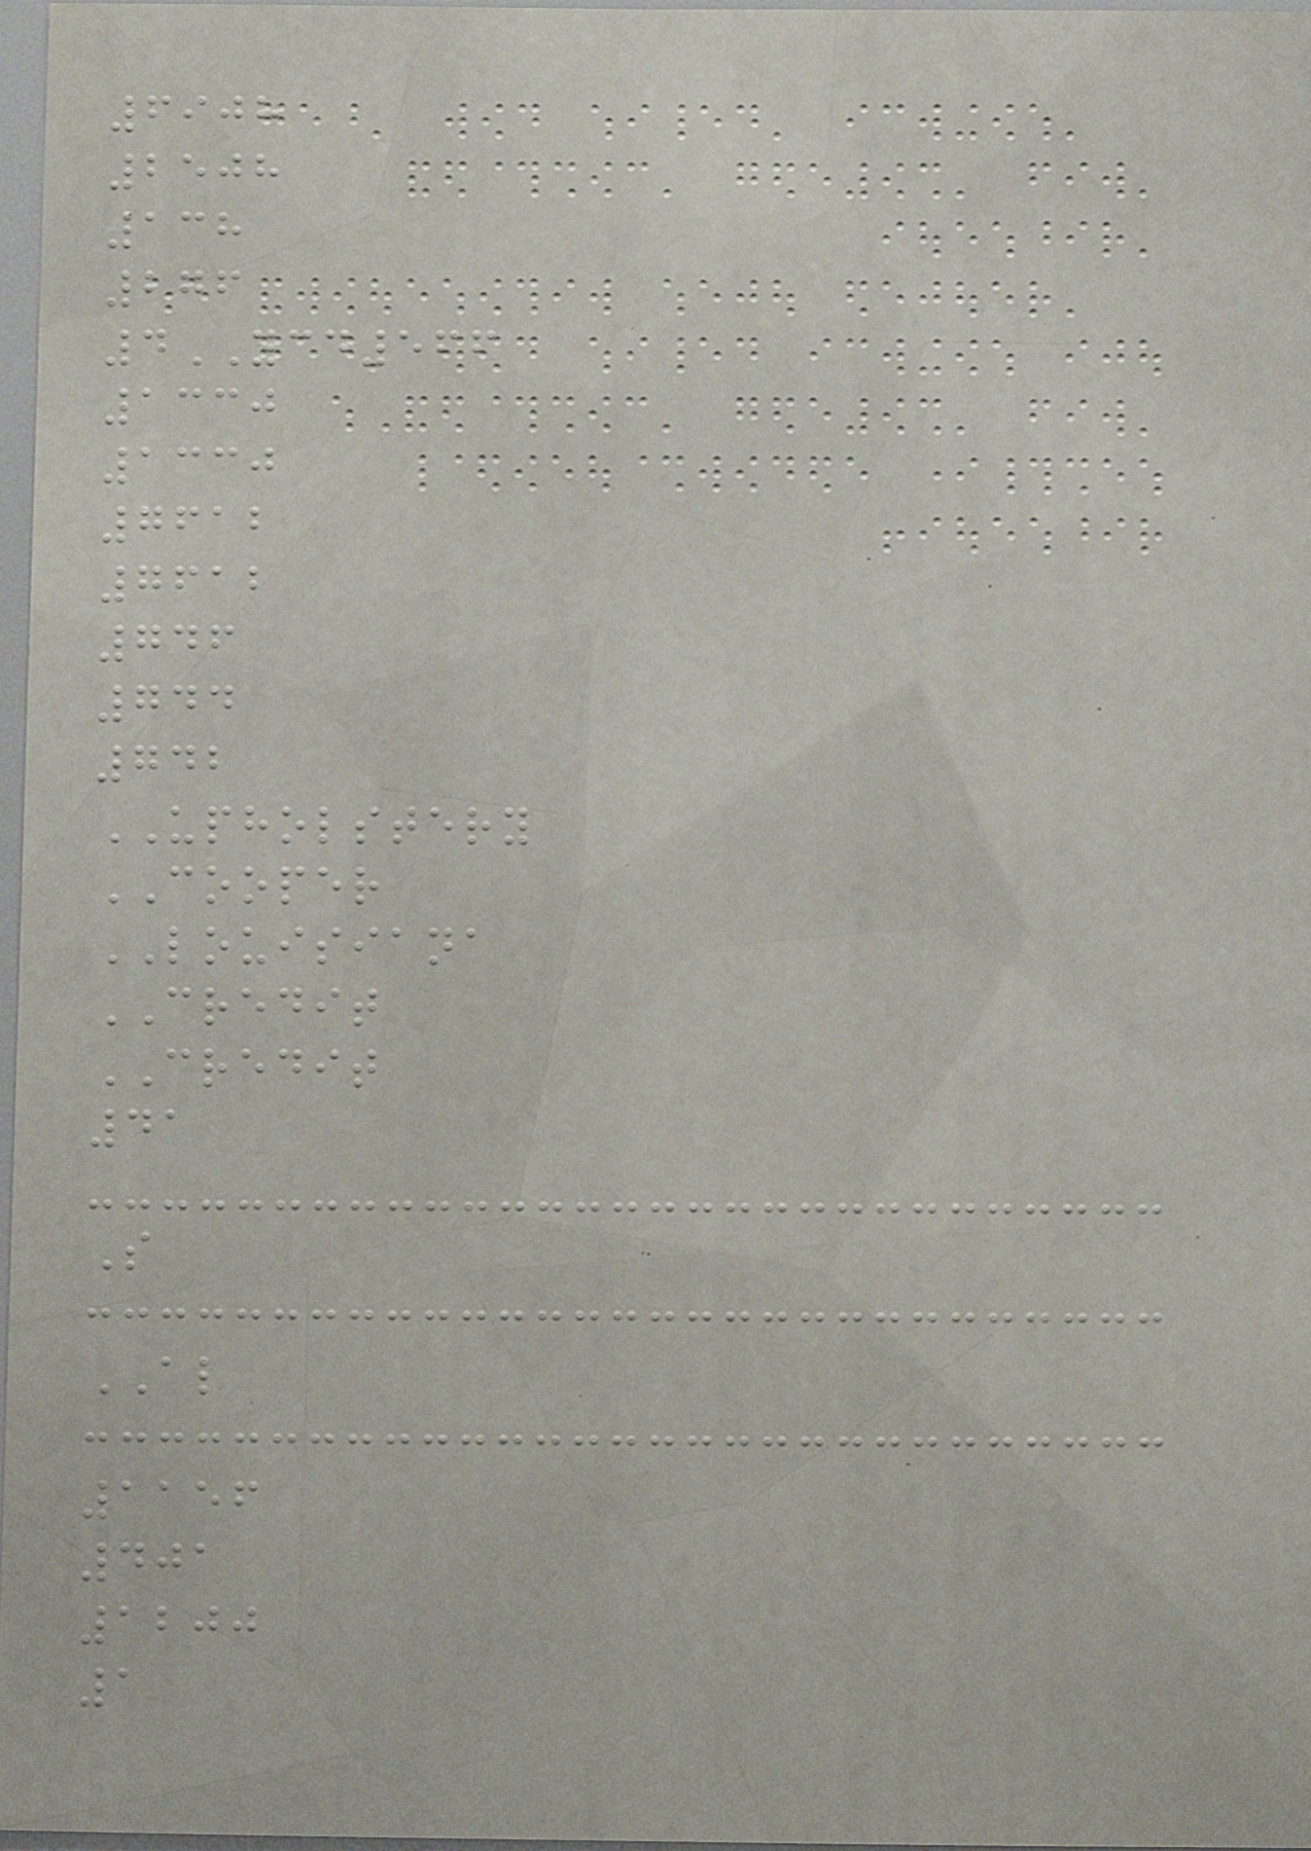6908
2508
138
276
4YCD566
1330
1330
7612
7612
746
744
742
UPHOLSTERY
COOPER
LOUISIANA
CREDIT
CREDIT
41
S
AL
1156
401
1200
1
